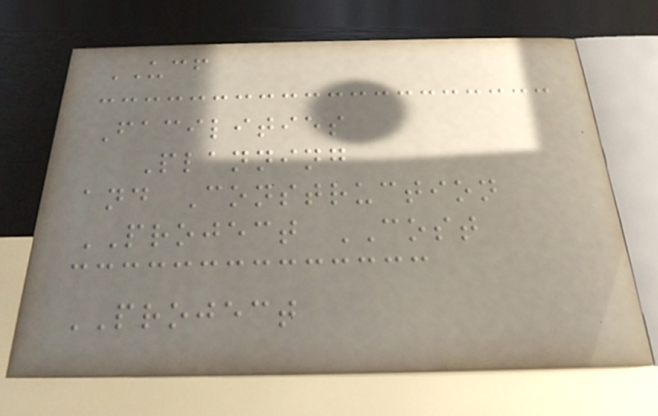UCF
Facilities
Planning
and Construction
PROJECT COST
PROJECT
